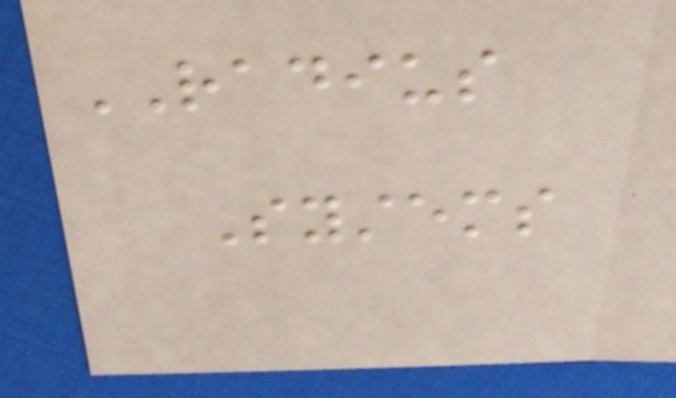RADIUS
Systems
